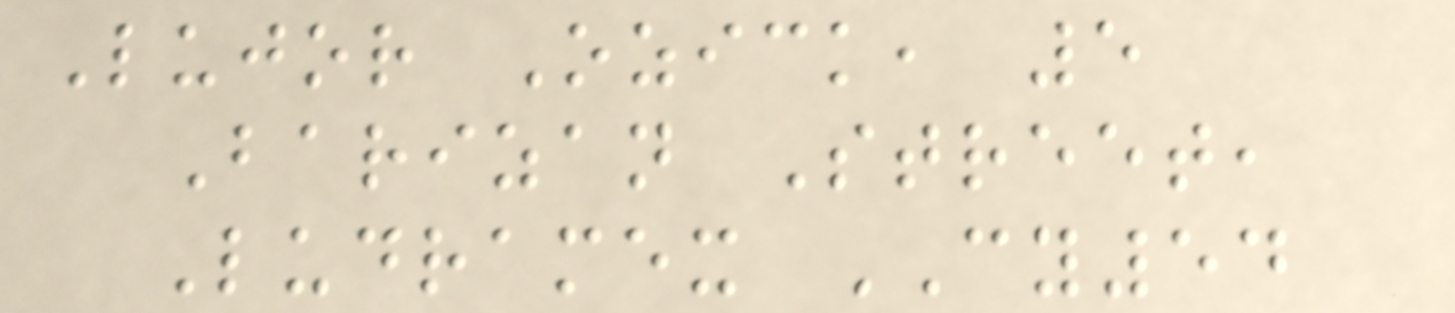Lujor Ozick, 5
Barizan Street,
Ludramex CY54
